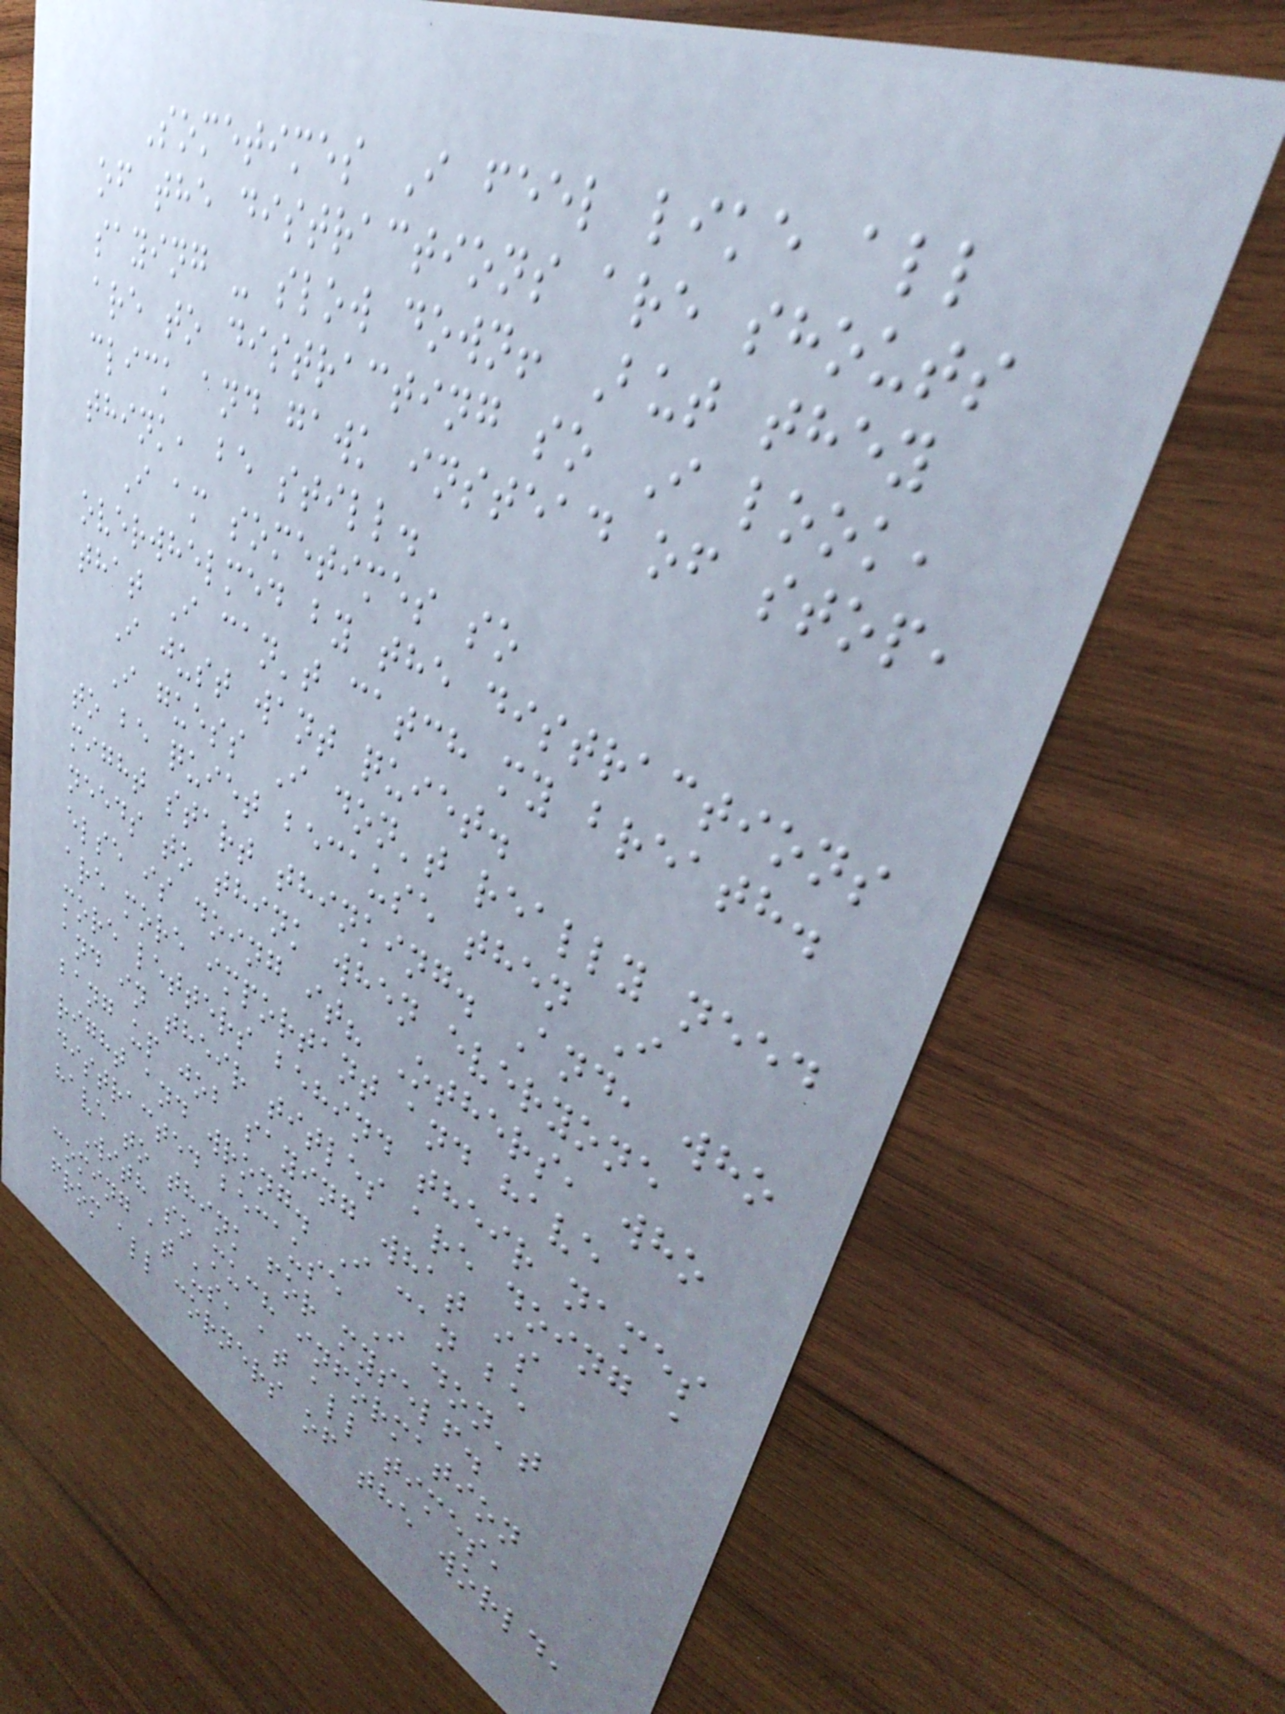Sometimes I feel like all
of the distractions are shouts
saying - slow down! But they
are to distracting so I look,
click and gawk instead of stop,
think, be still.
I am sometimes so
overwhelmed by the distractions
that I can't catch my breath.
I just want quiet.
I guess I don't really need
to be quiet because then I
might start thinking. And, who
needs to think when everyone
else is doing it? Others, who
are more important and have
more letters behind their names
and in their titles are doing a
bang up job saying what is
right and wrong. I can be
distracted because I don't
have to think for myself.
With so much information
coming at us, at all times,
from all corners of the world,
